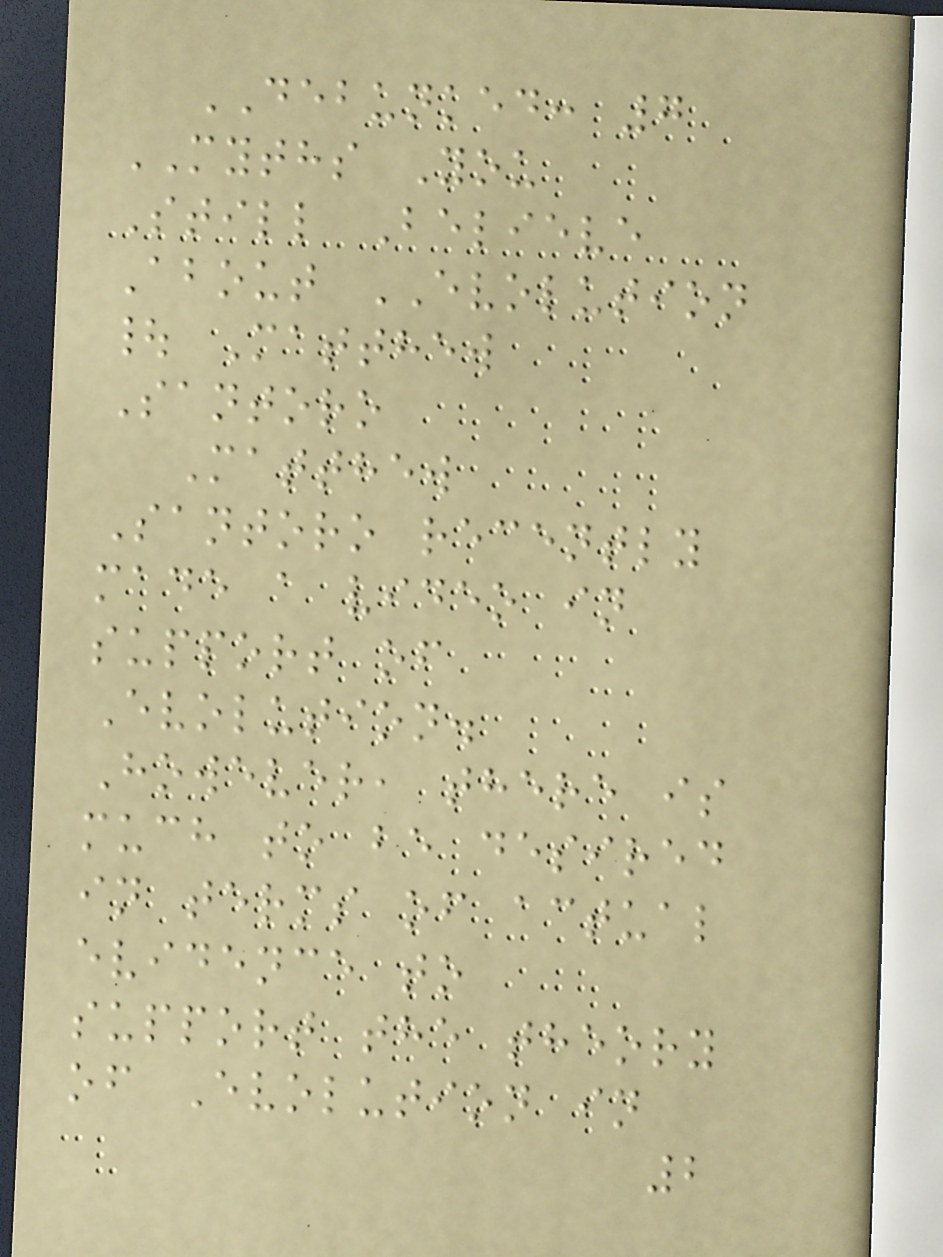DEBUNKED: 7
MYTHS You
Still Believe
About EVOLUTION
| Matthew
Santoro
Matthew
Santoro recently
made a video in
support of
Evolution.
However, there is
much to be desired
in terms of actual
evidence to
support the theory
of Evolution in
2
